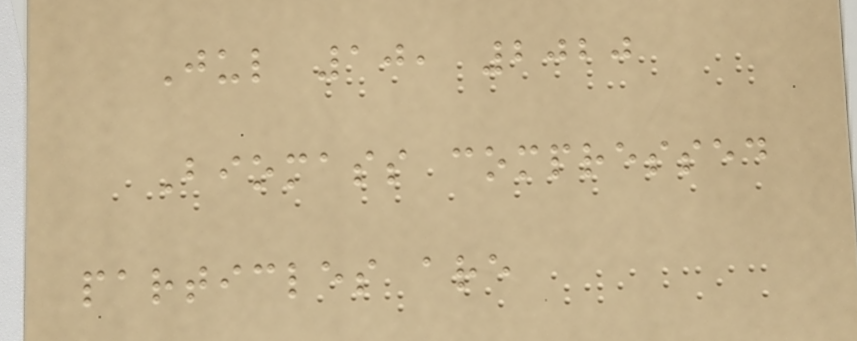Jul 10, 2020
Biomass compressed
particles are
